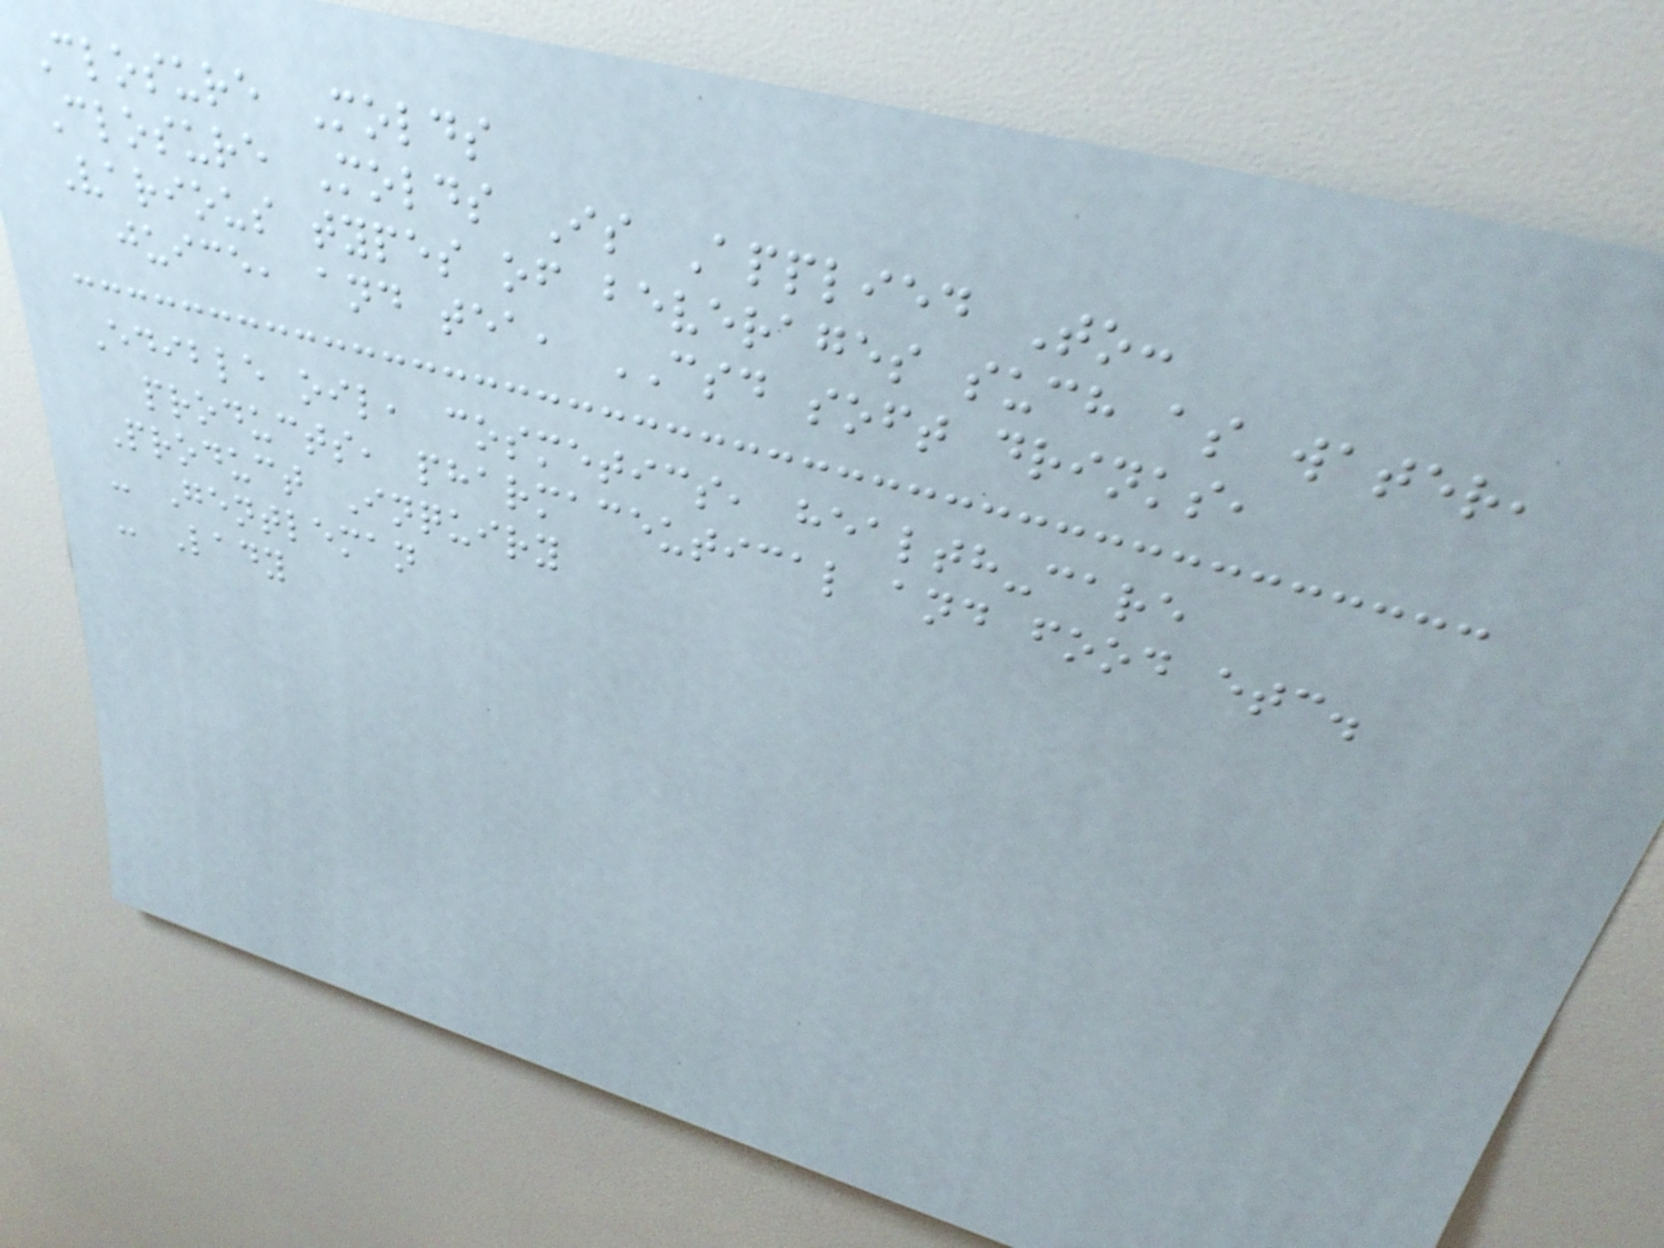Closure Molds
Closure Molds Is Applied To:
Various types of beverages such as water,
juice, and tea, CSD soft drinks,
Edible oil, cosmetics, health-care
products, pharmaceutical and food etc.
Product Inquiry
- Gentleman
- Lady
